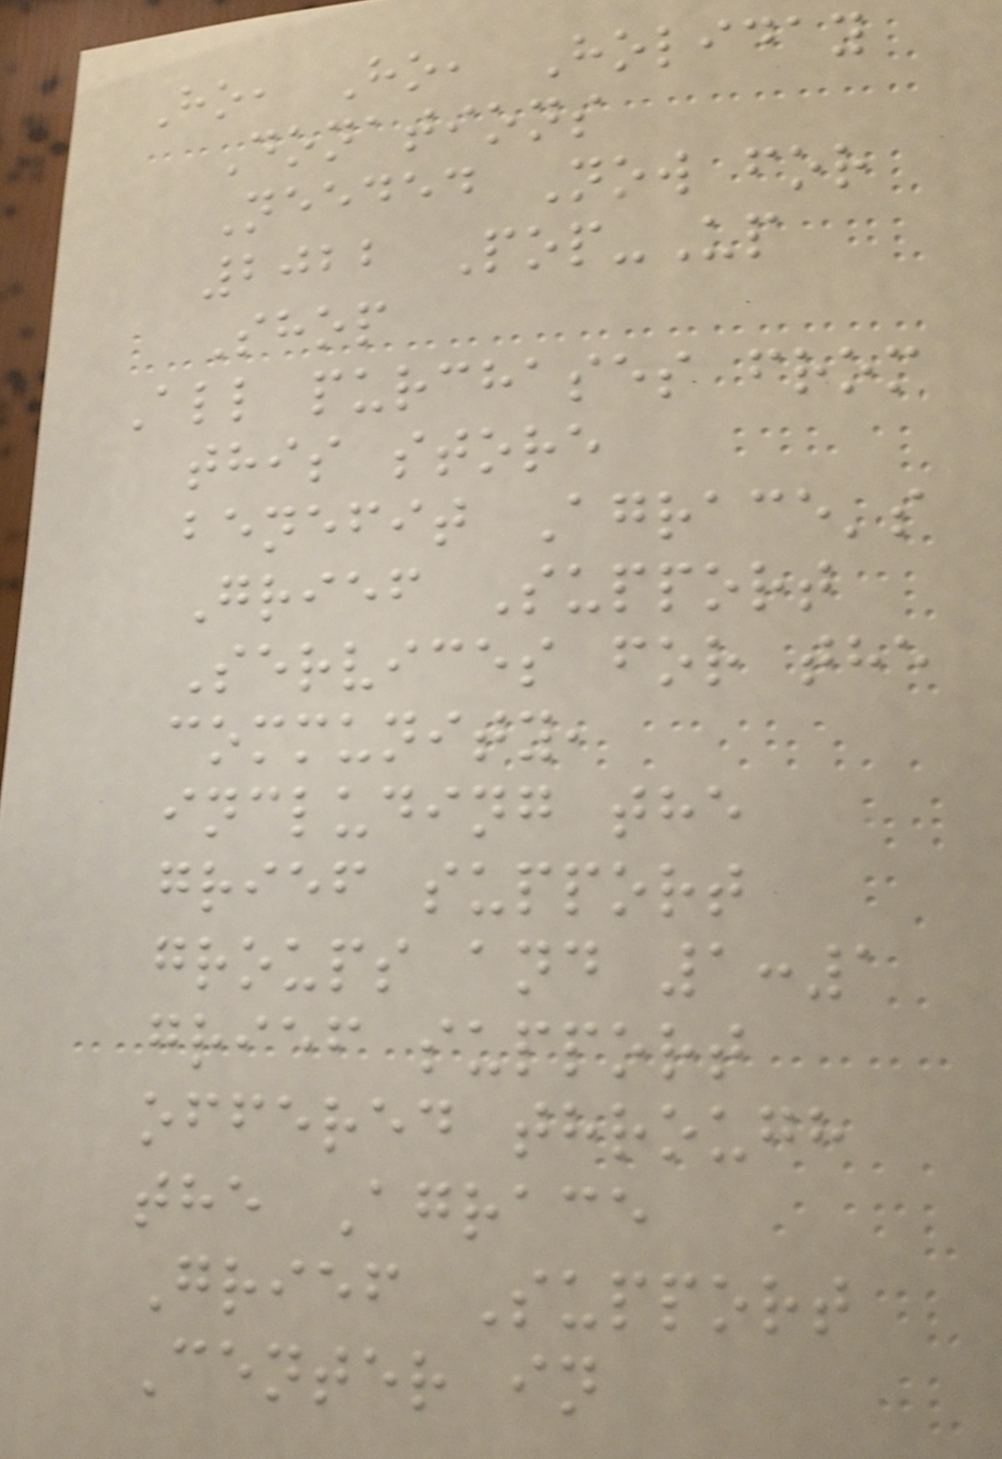Ho, Ho, Holiday
Donations
Needed Now for
2022 Pop-Up
Shop
All purchases from
this store
benefit Agrace's
Grief Support
Services for the
community,
including the
grief support
groups and 1:1
grief support
offered through
the Agrace
Grief Support
Center in
